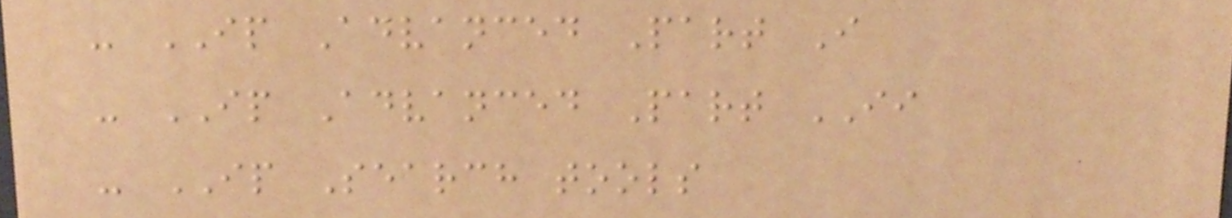- IP Advanced Part I
- IP Advanced Part II
- IP Search tools
